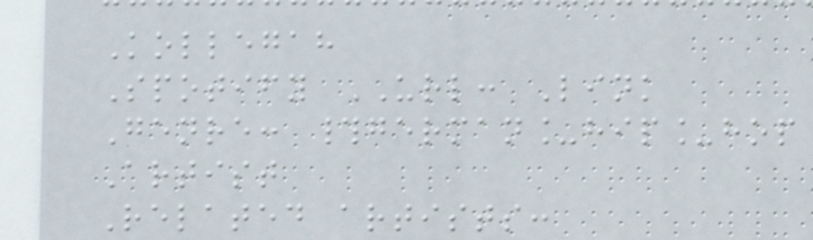Kollegah
Spotify URL: Link
Genre: #german_hip_hop
Artist
Related artists:
